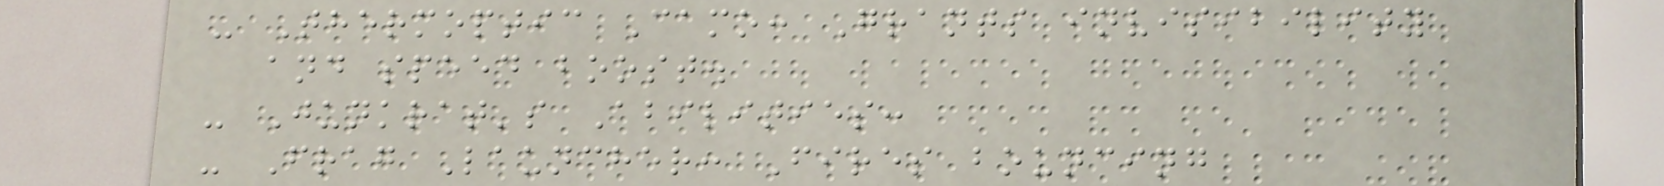- Thermoptic Camo: Grants invisibility
and speed boost.
- Junkrat's Abilities:
- Frag Launcher: Fires bouncing
